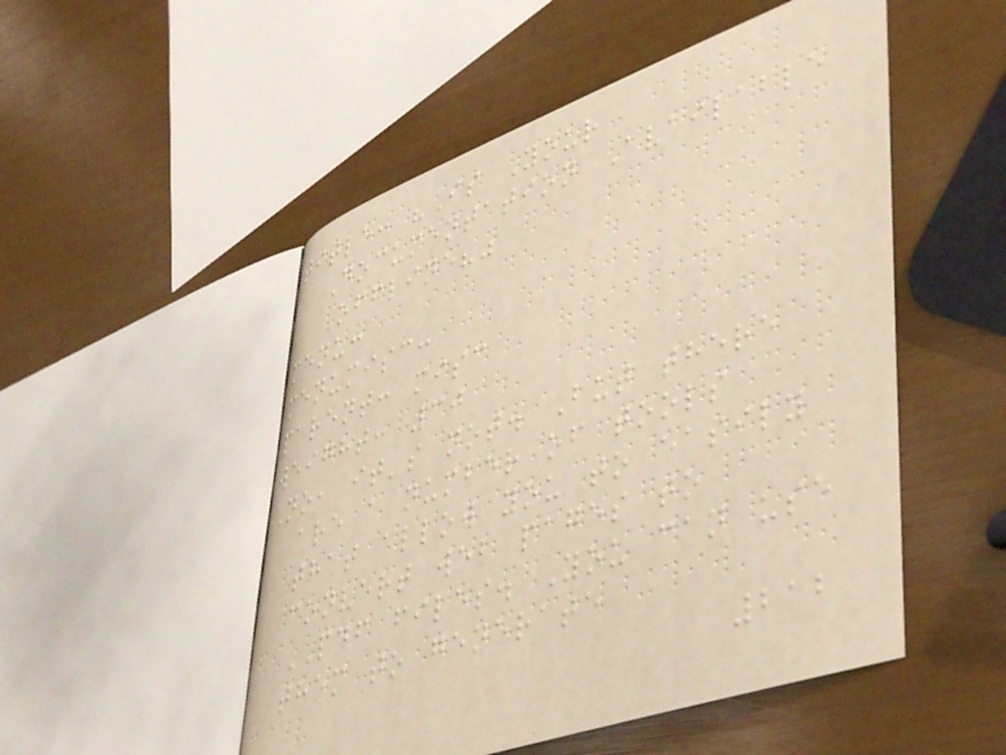title: "Is Your
Documentation Available
Offline?"
menu:
menumisc:
parent: misc
weight: 30
No, it's not. But there
are a number of tools
that allow you to easily
convert web pages to
PDF files. You can use
them to generate
212
